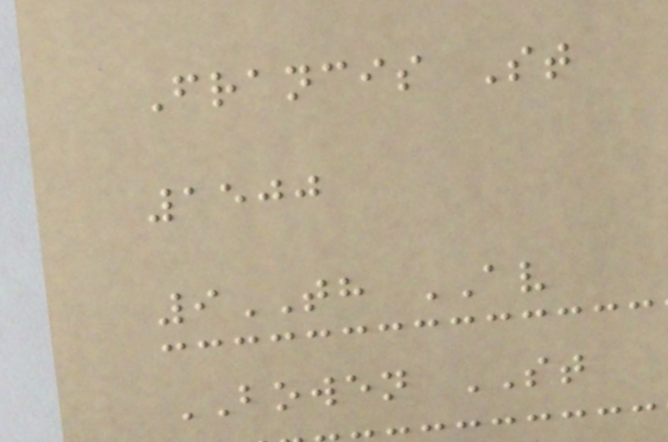Francis St
1500
9TH AV
BOWEN ST
